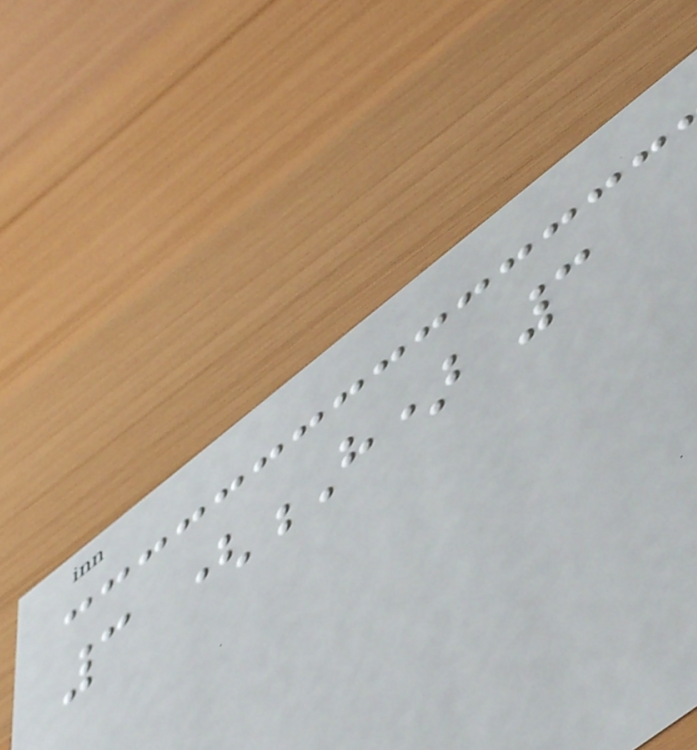3 (H) 3
